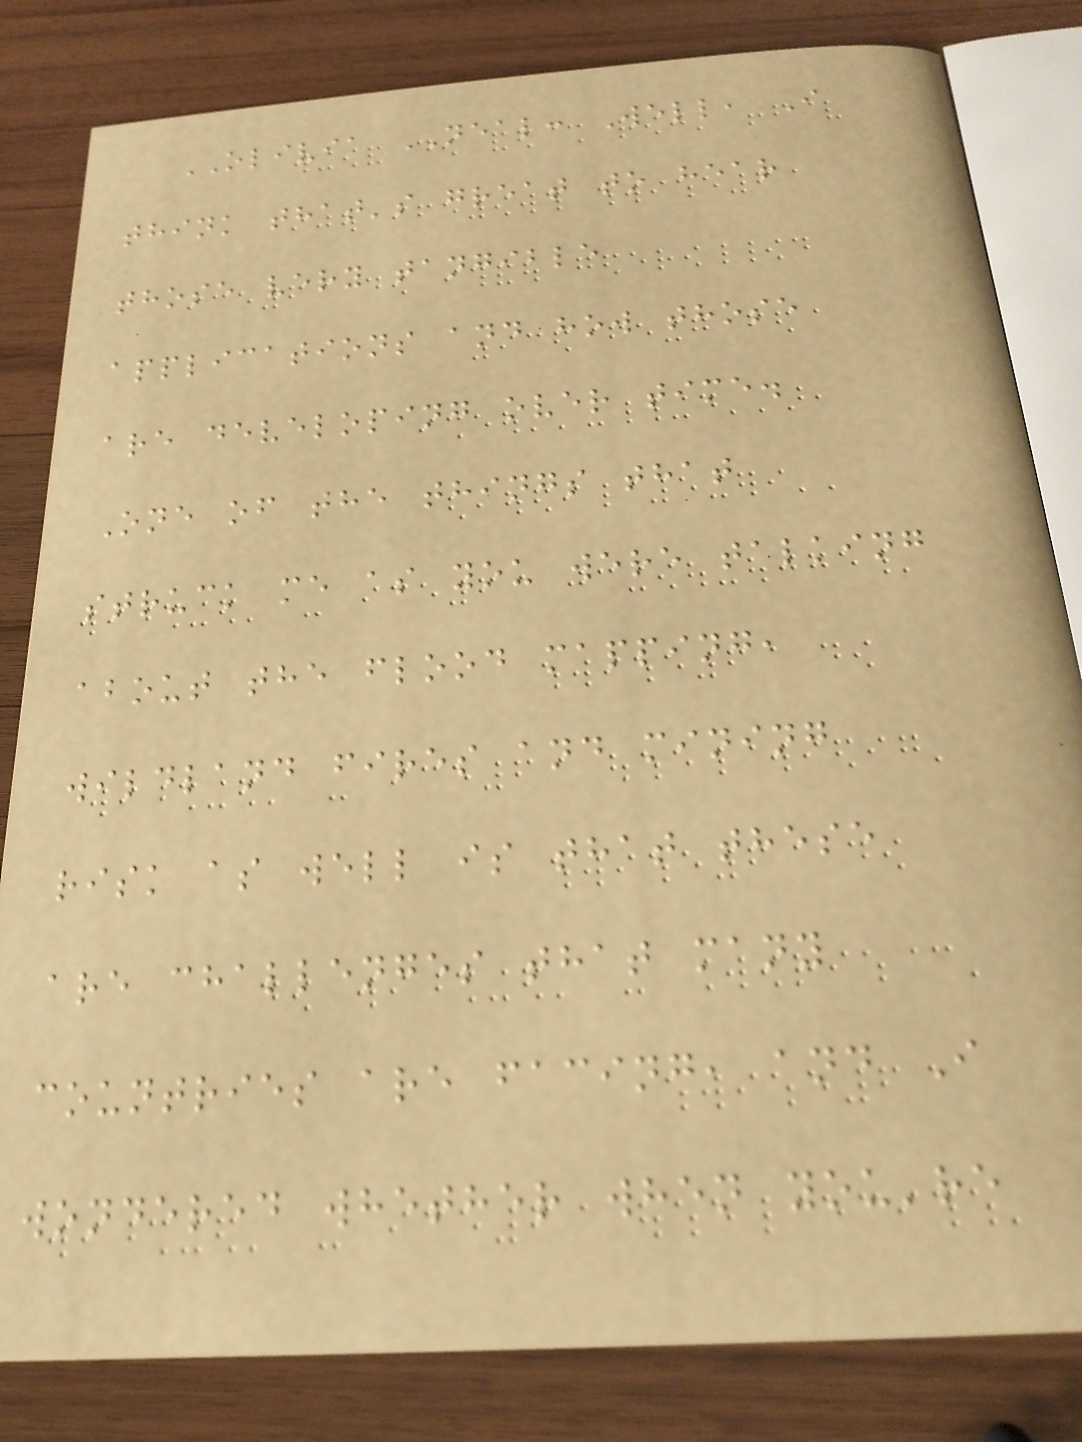OLIVIA NEAL: Well, I
think that's great to hear
those very tangible
applications and how those
are developing over time.
One of the things that
struck me as you were talking
about the flood mapping,
wildland fires and mining
risk as well is that these
are challenges that many
countries are facing, and I
wondered whether when you're
